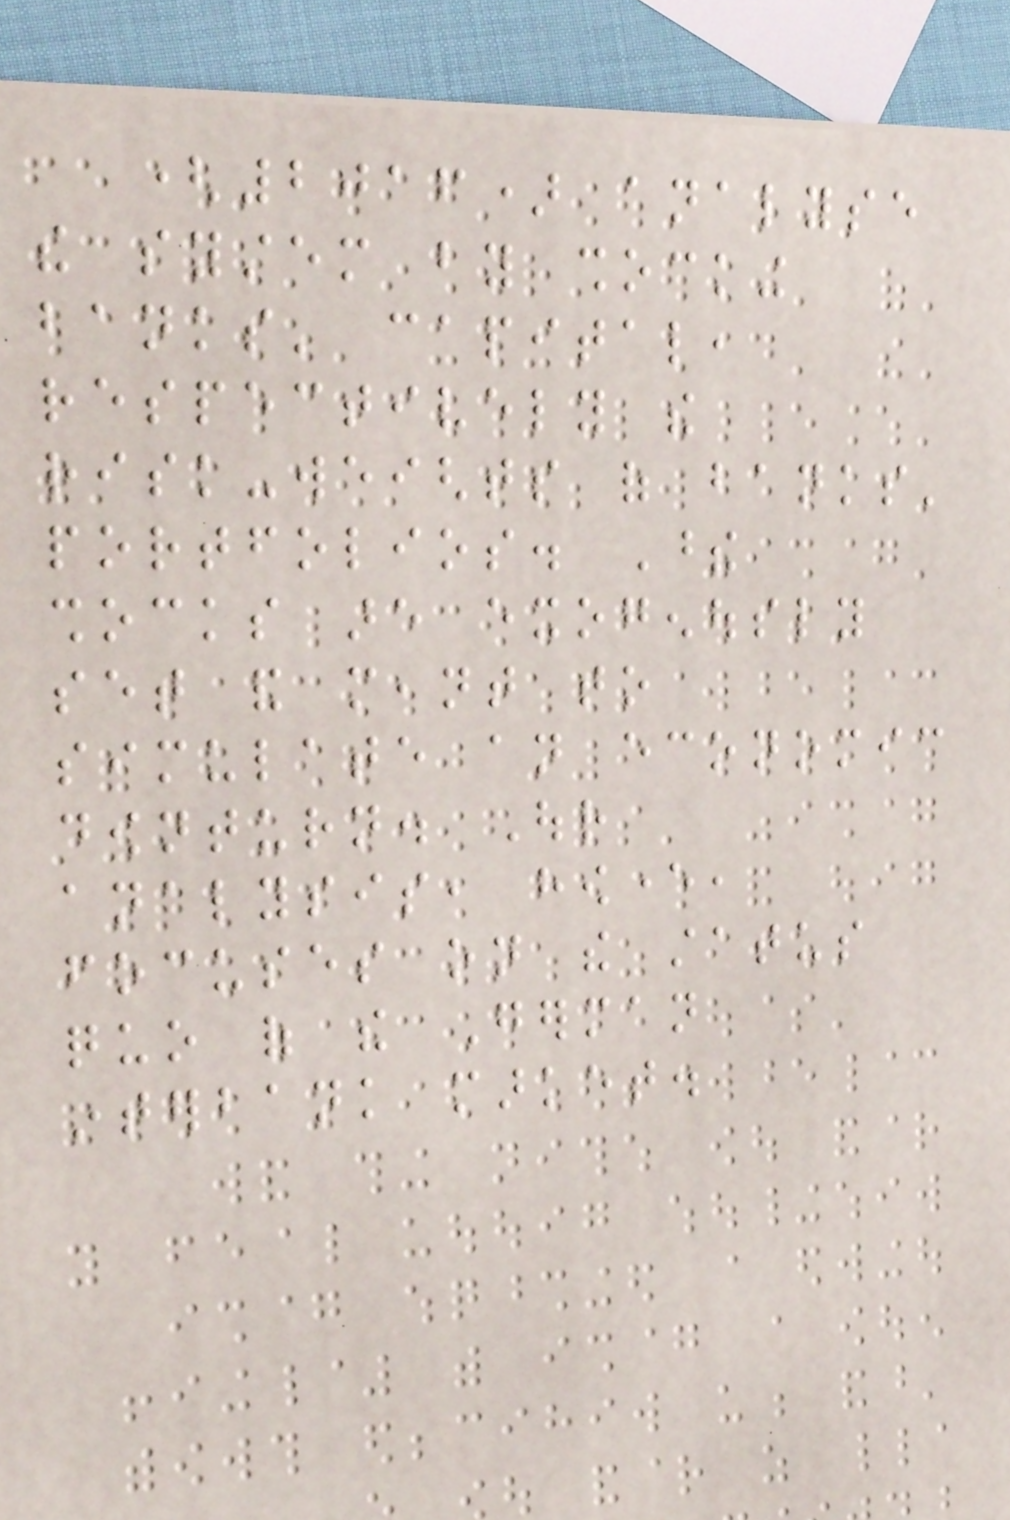(2016) analyse
the system by shocking
banks' capital,
respectively the
risk-weights of banks'
portfolios. These
shocks are exogenously
set and meant to
simulate an economic
downturn. Our
analysis, however,
focuses on the status
quo of the German
interbank market.
